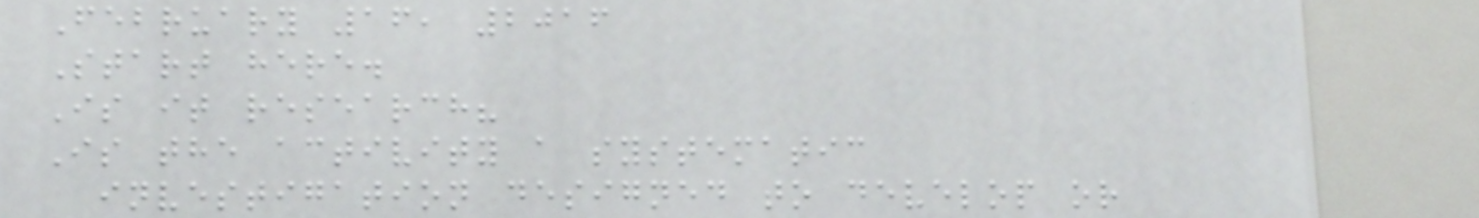February 16, 2016
Start here.
Is it research?
Is the activity a systematic
investigation designed to develop or
